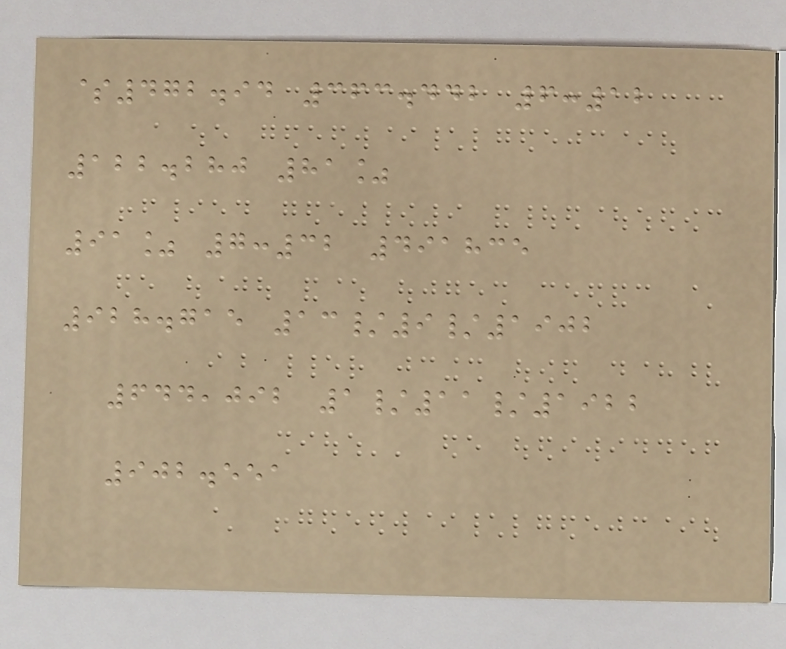$472.94 363.442 6:12
122.280 81%
91% 7:32 491835
928.715 13/9/1902
644,092 1/11/1922
902.551
